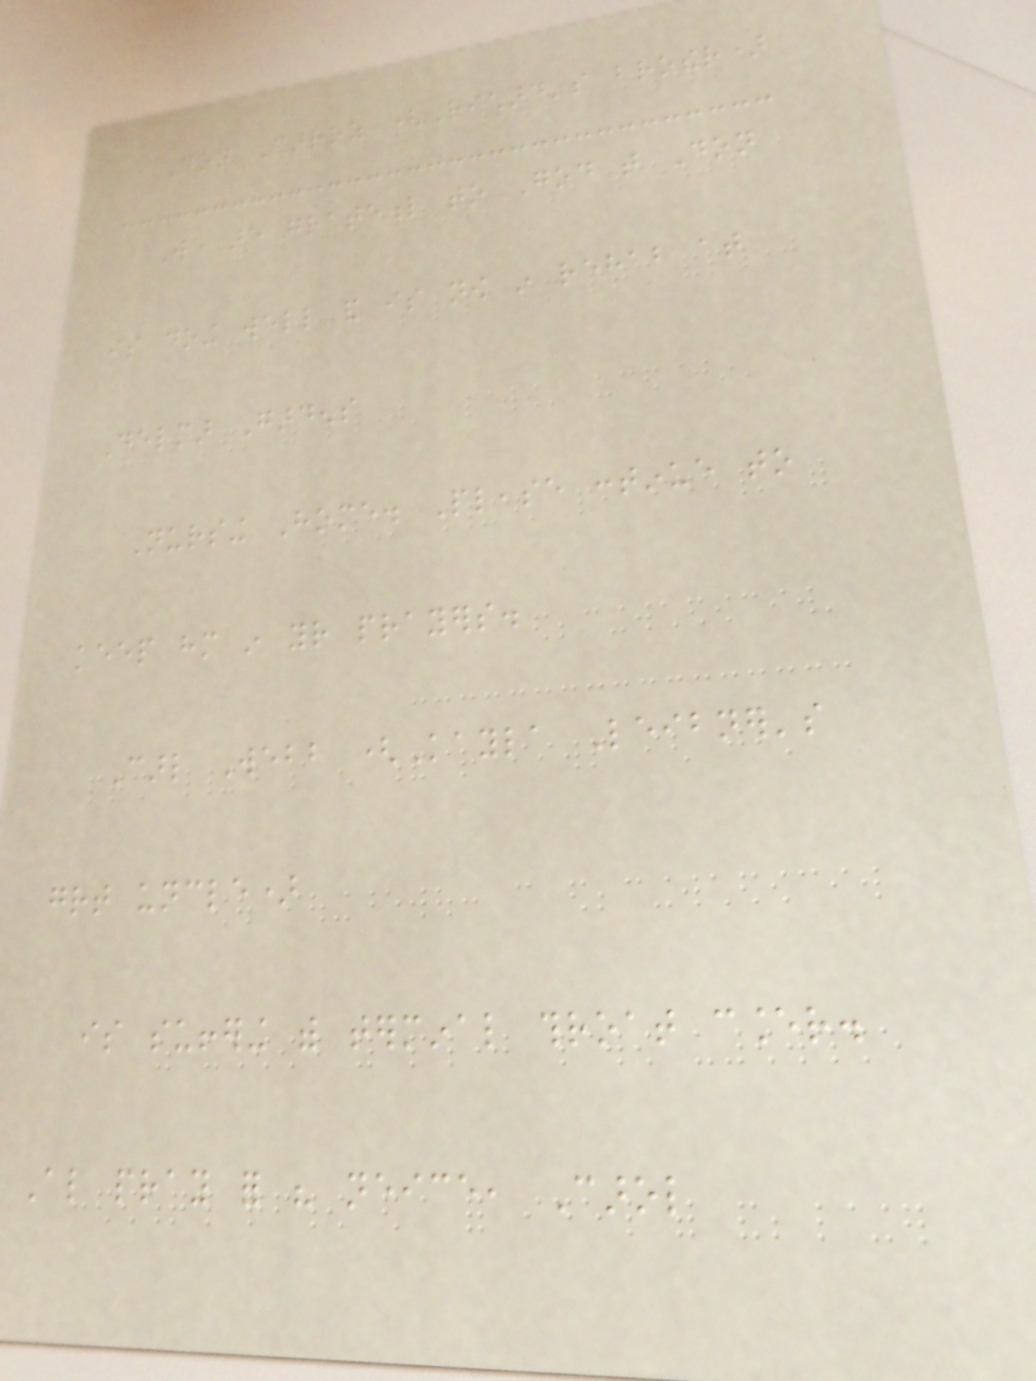Don Carroz (Richard's brother)
We are grateful to God that Don
is doing well and is now in rehab at
Delmar Gardens
Nursing Home. Please continue to
keep him in your prayers.
Carl Webb (Kayla Leibner's
great uncle)
is suffering with terminal throat cancer.
Also pray for his neice, Carol
